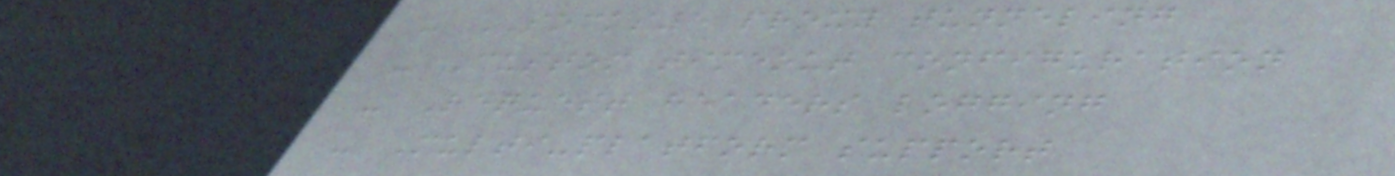- SOCKS5 proxy tunneling
- Custom timeout configuration
- Request headers logging
- Multi-platform support
